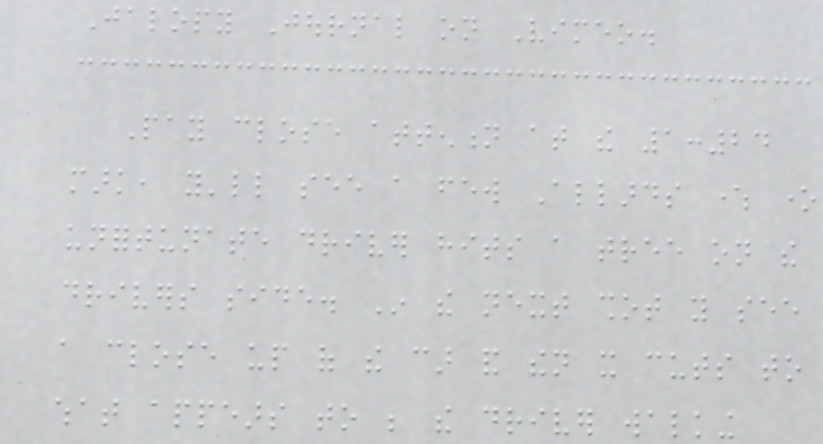Jalopy Journal on Vimeo.
Pay close attention at the 1:24
mark, you'll see a few Allards where one
unfortunate driver hits a tree on the
drivers side. In the next shot you see
a close up of the car and then it cuts to
what appears to be the driver walking
